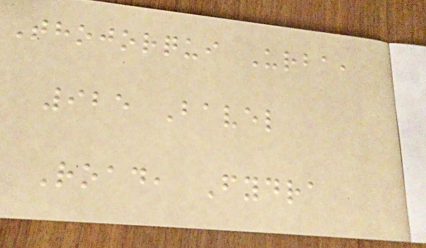Thojorqui Urba,
925 Bavel
Road, Fydra
